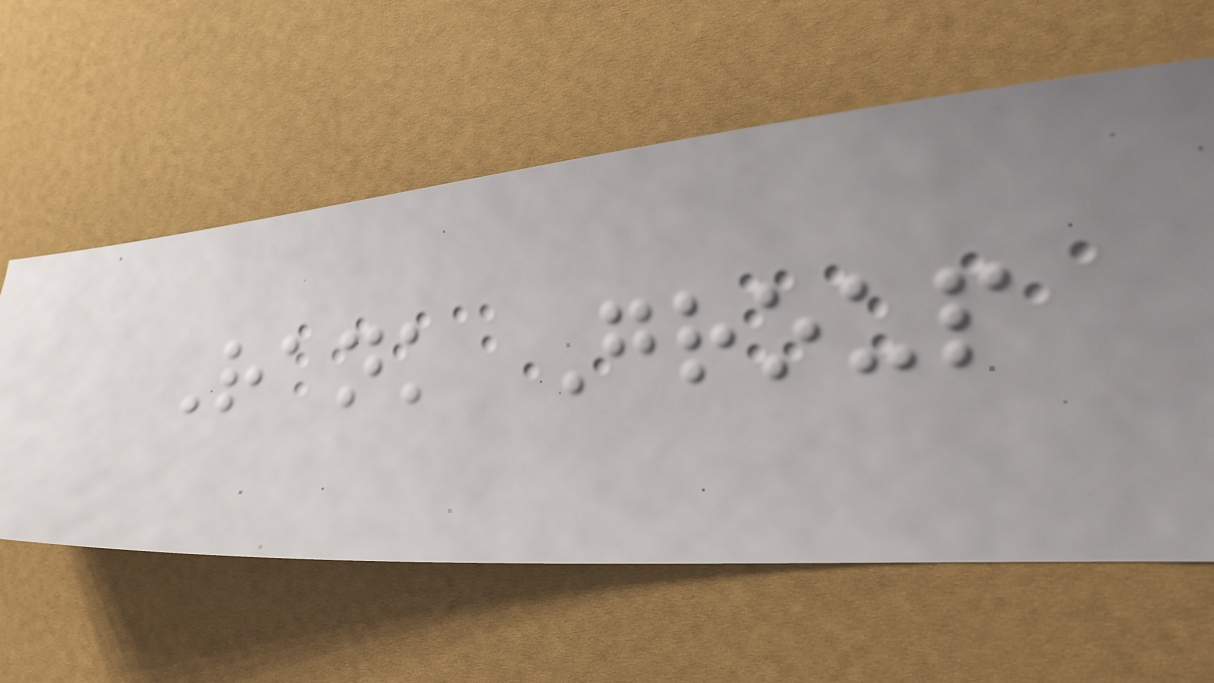Rank Group
